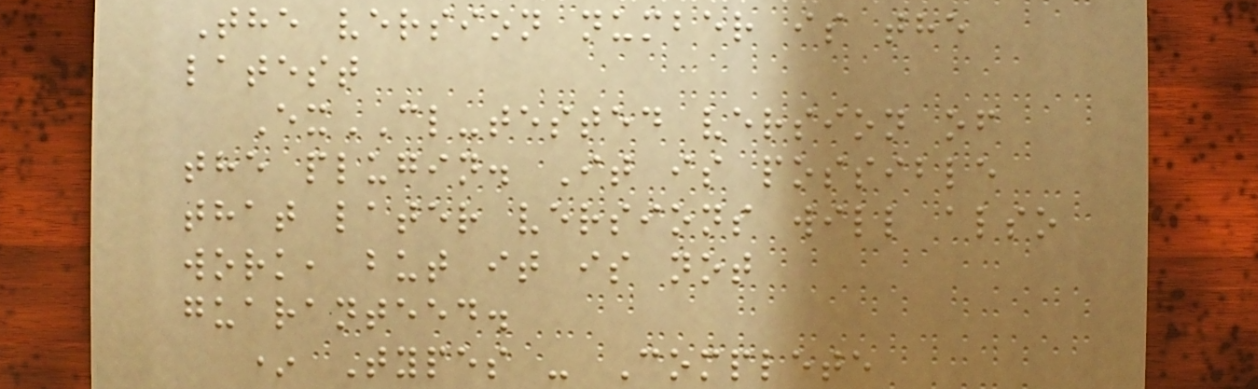The version number is the
latest
ExCL-tested version of
the plugin. It is possible
that later versions will also
work, but it is not
guaranteed.
* Types - Complete
